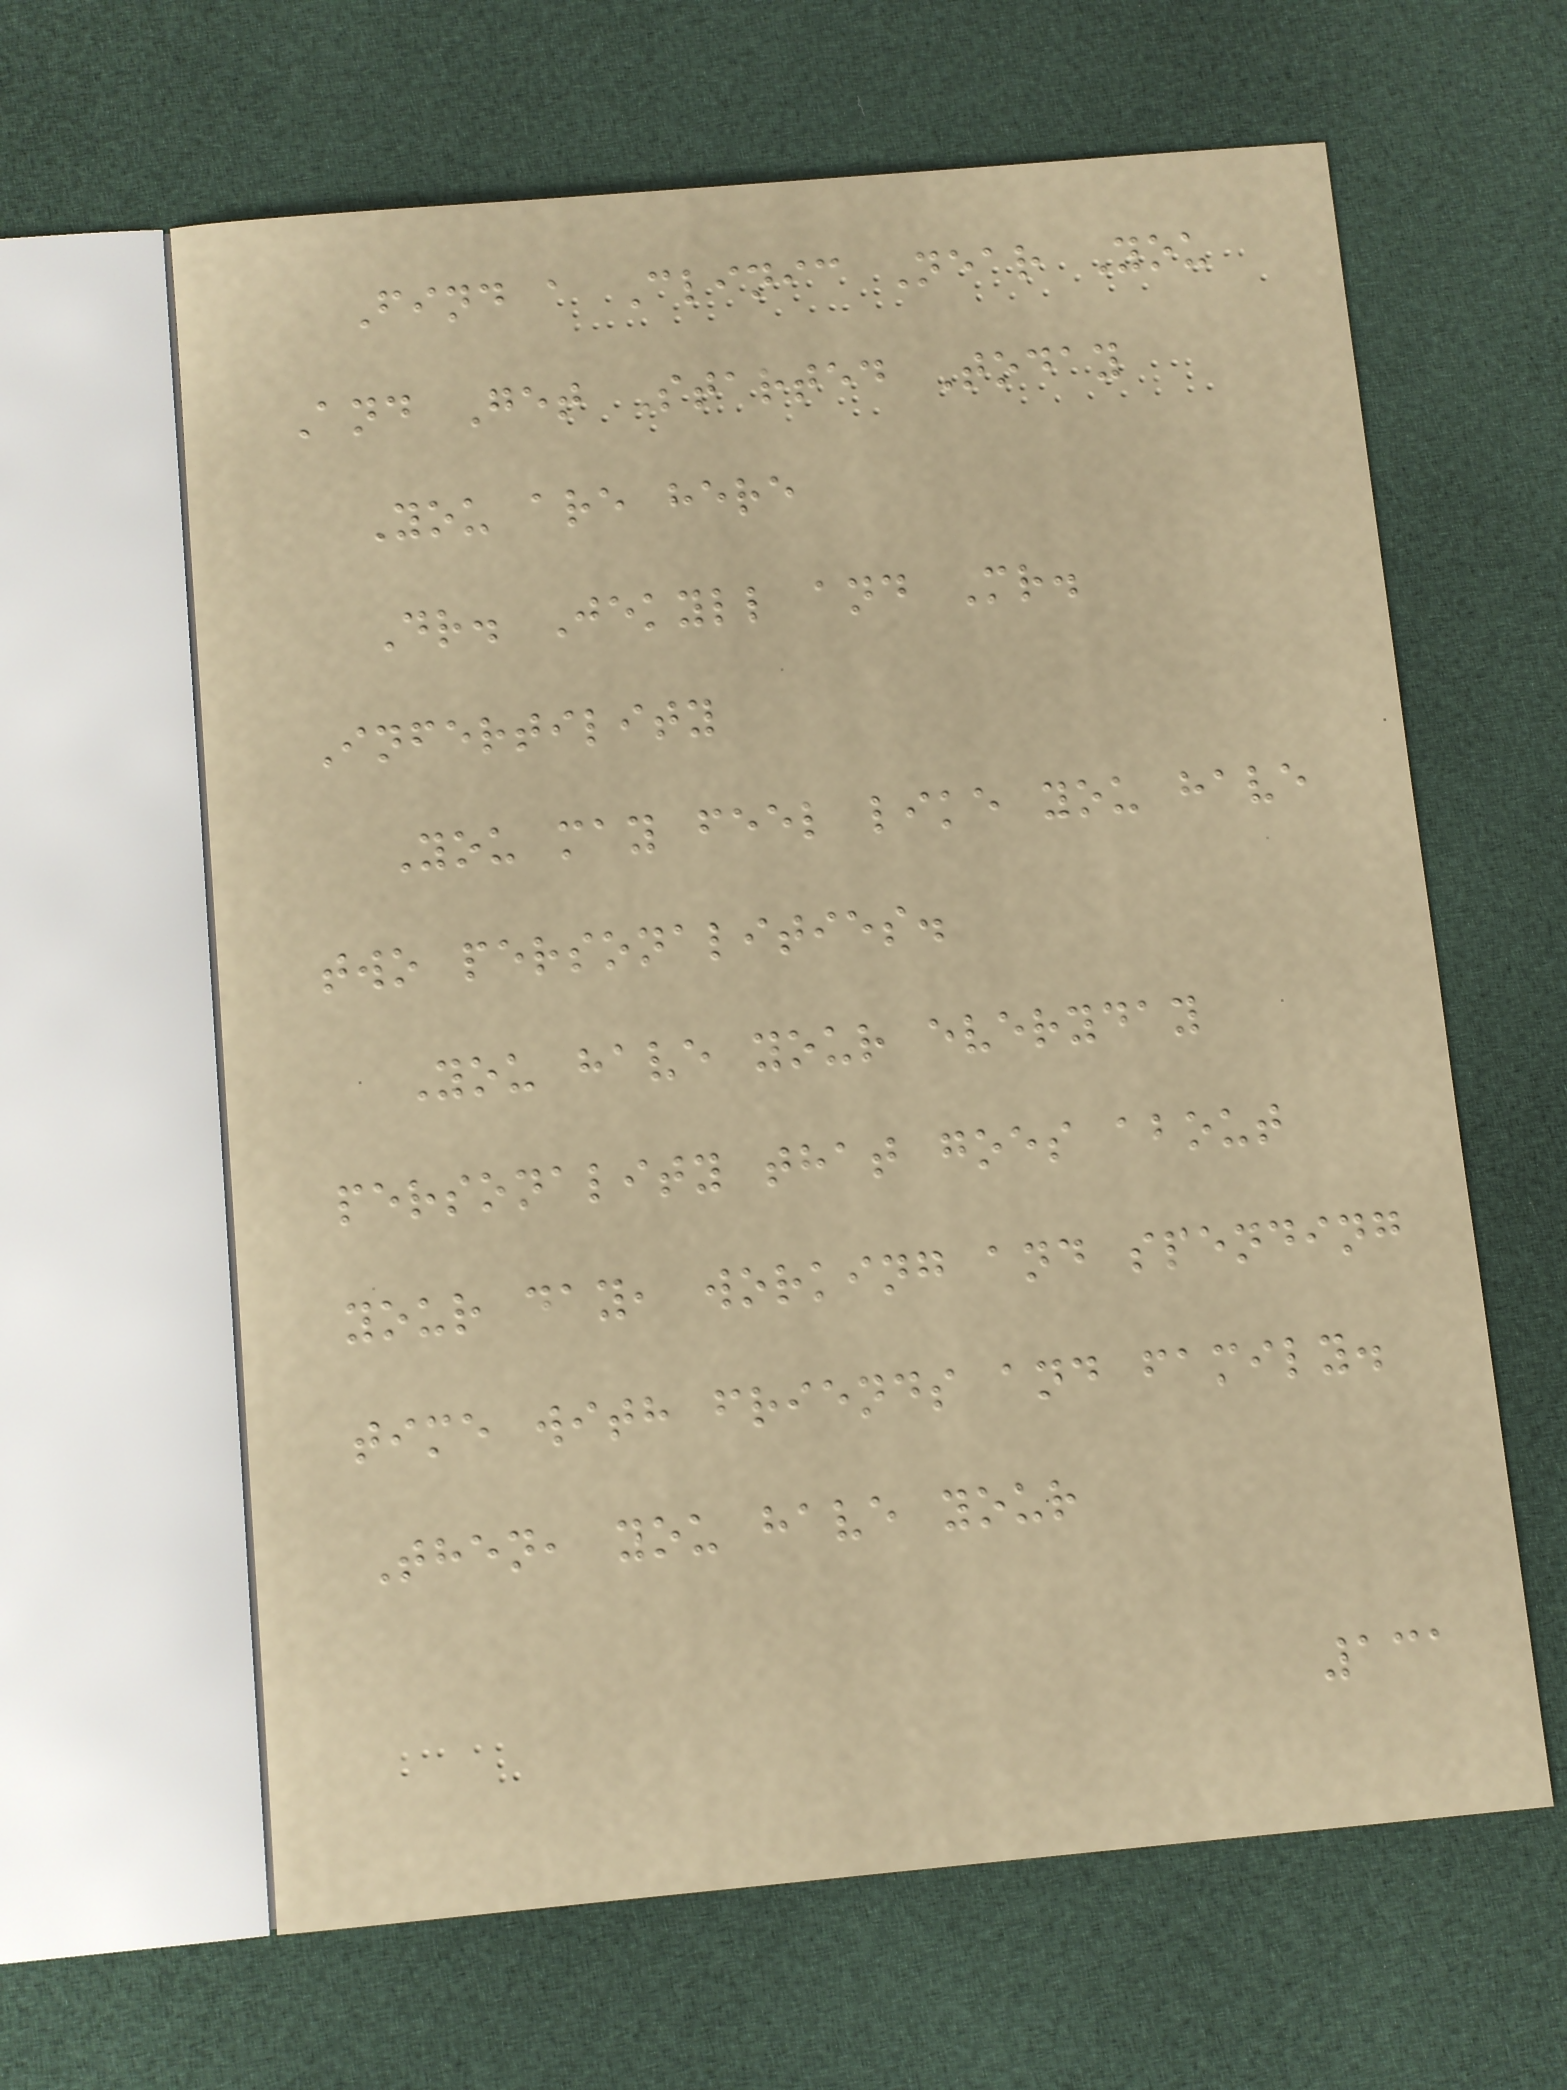Find a Clinic Near You
And Get Started Today
You are here
Dr. Jekyll and Mr.
Infertility
You may feel like you have
two personalities.
You have your everyday
personality that goes about
your day, working and spending
time with friends and family.
Then, you have your
131
